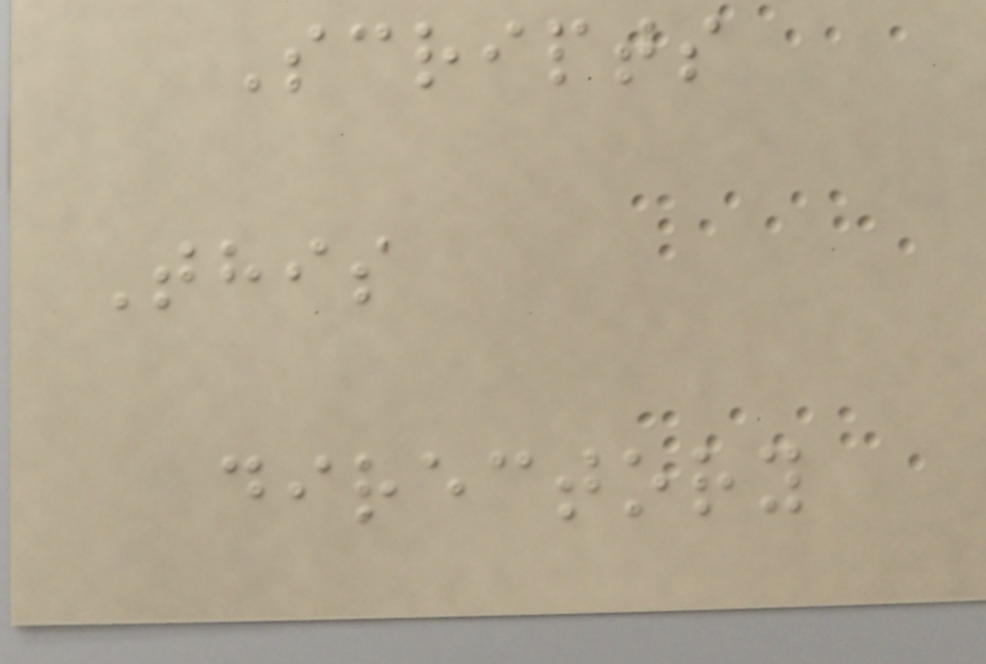Scripts
This
directory
